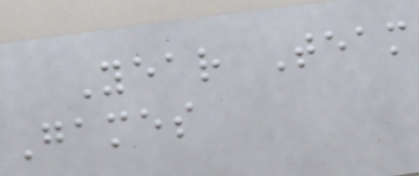Year Team
Games
